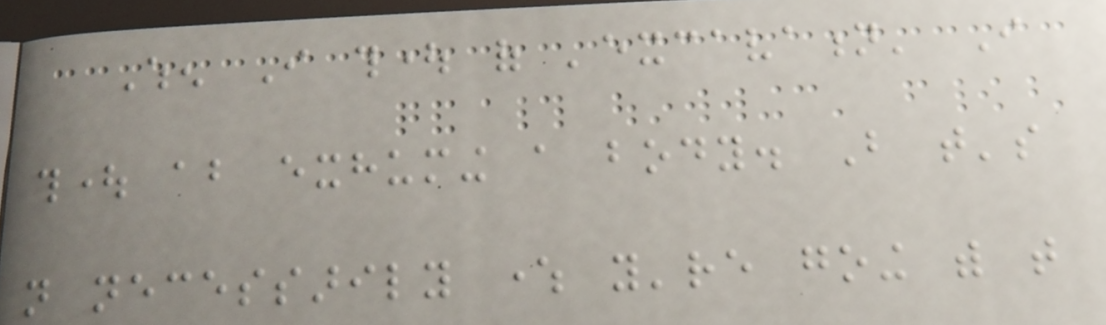When I thought of 'excavation' I
thought about exhuming a body. But that's
not necessarily where you're going with that
